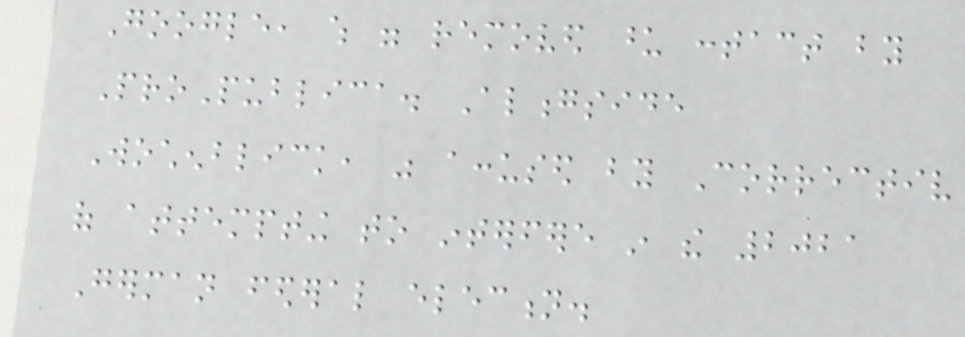Google, which were removed upon contact by
ProPublica. Alongside
Wochenblick, was accused by Correctiv
of attempting to interfere in the 2021
German federal election.
